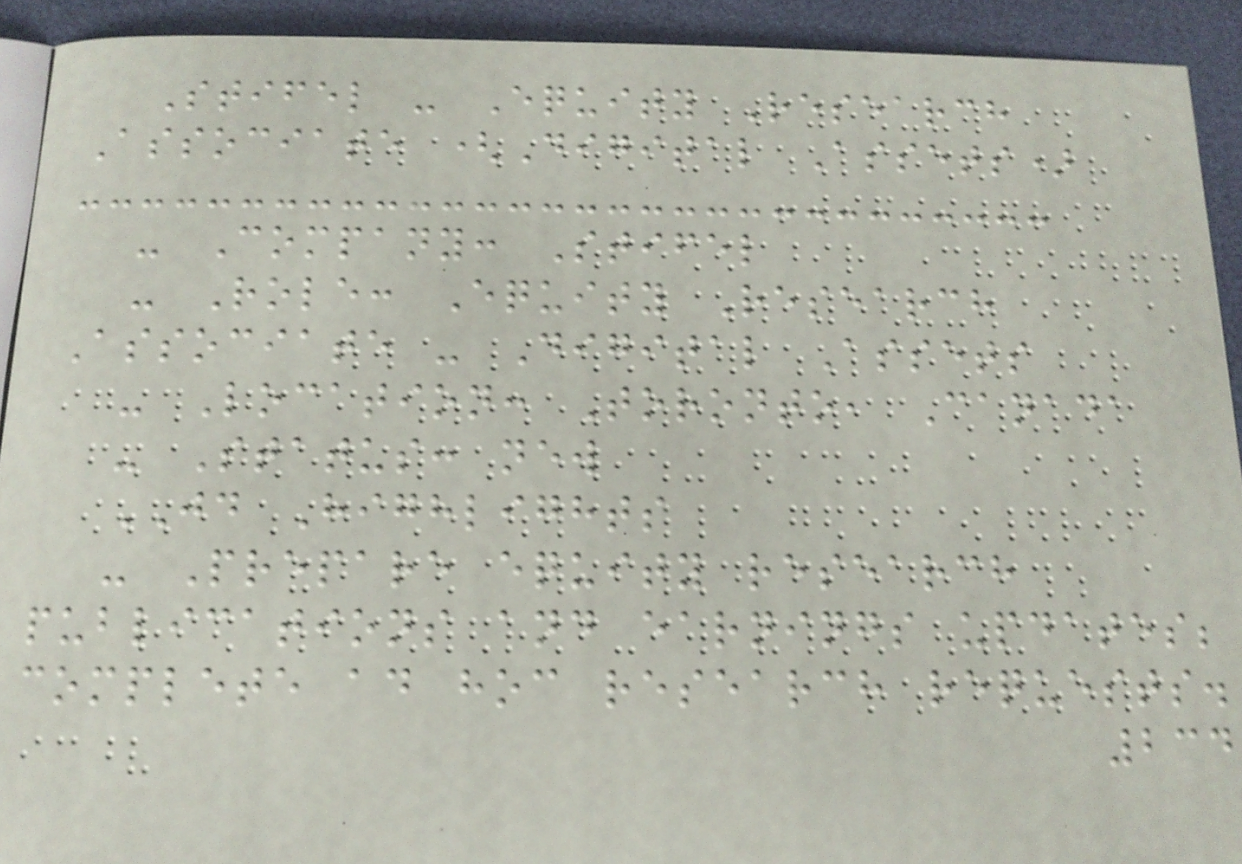Stifel - Equity Research
Associate (Digital Assets)
- Company: Stifel
- Role: Equity Research
Associate - Digital Assets
- Location: Toronto, Canada
- Status: new
JD Highlights
- Prepare equity research
publications and earnings updates;
complete ad hoc research requests.
234
